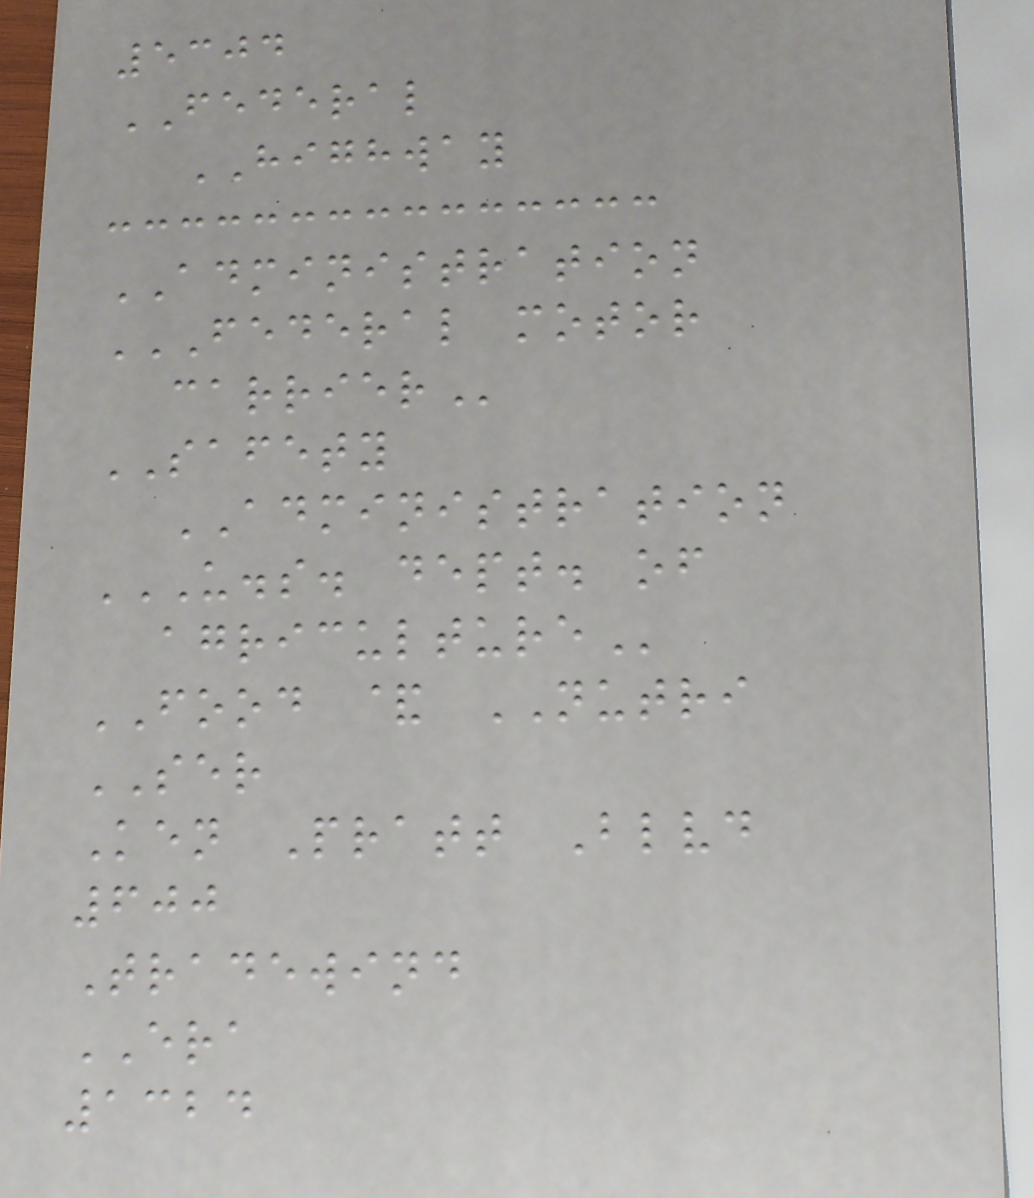5304
FEDERAL
HIGHWAY
ADMINISTRATION
FEDERAL MOTOR
CARRIER
SAFETY
ADMINISTRATION
U.S. DEPT. OF
AGRICULTURE
FOOD & NUTRI
SER
Ken Pratt Blvd
600
Tradewind
ERA
1324
